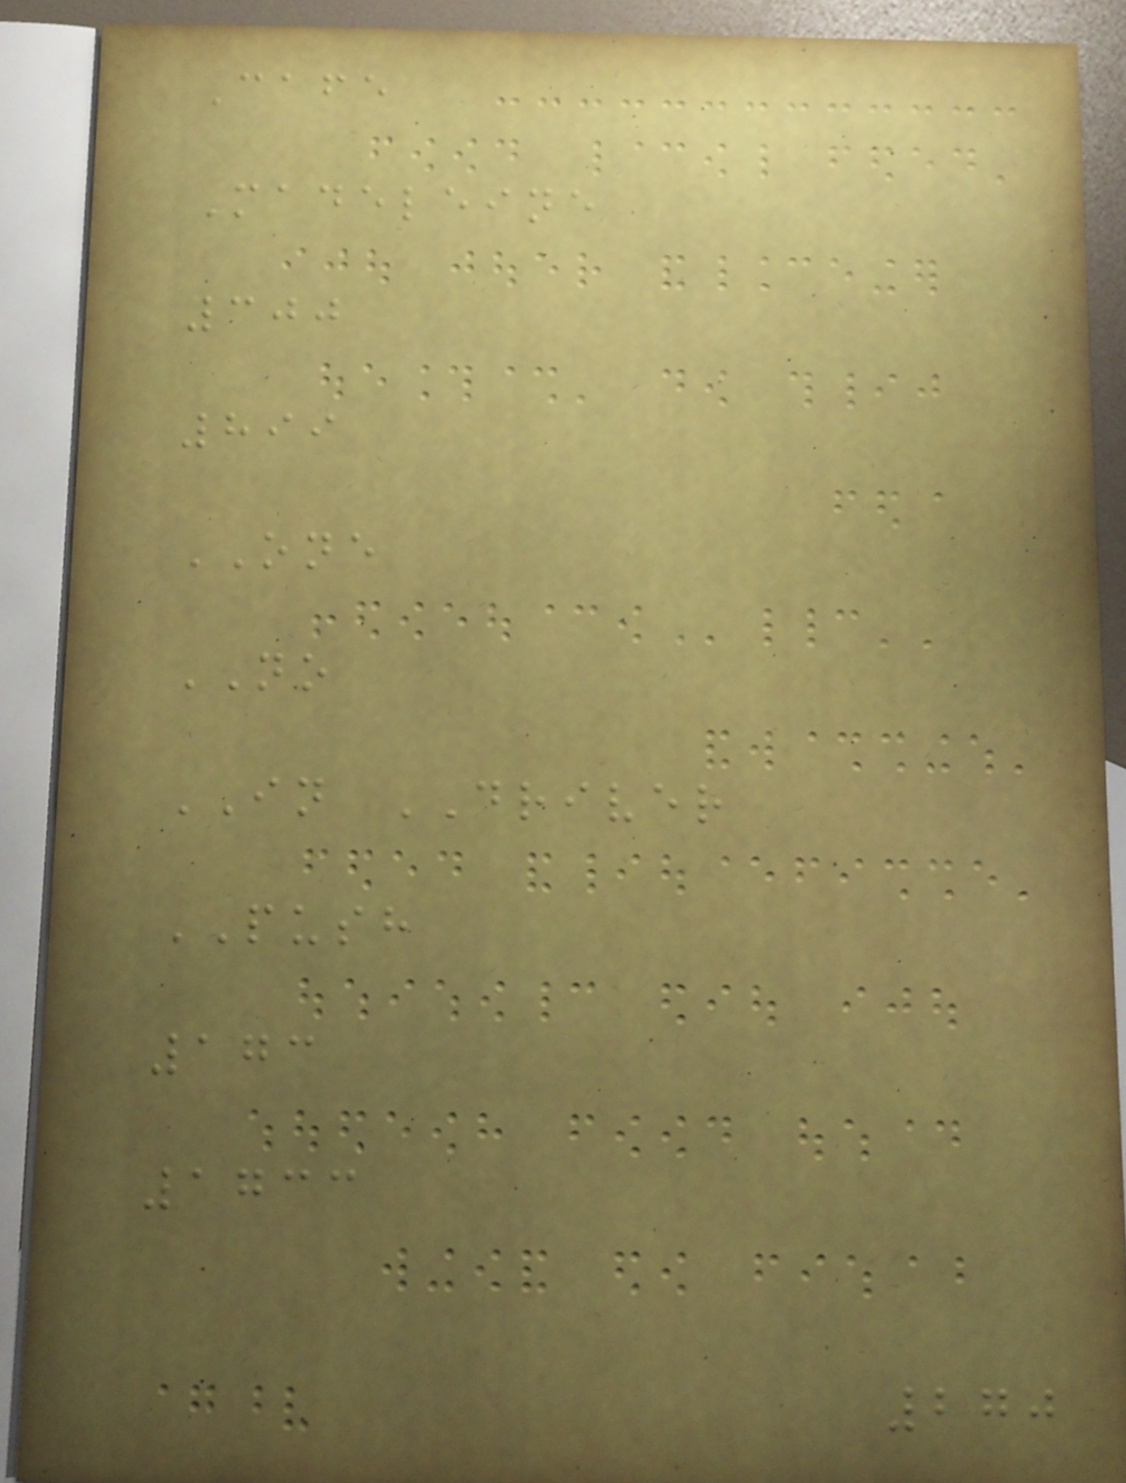Cafe
Madeleine
300
899
ONE
NO
IN DRIVER
PUSH
173
1733
270
